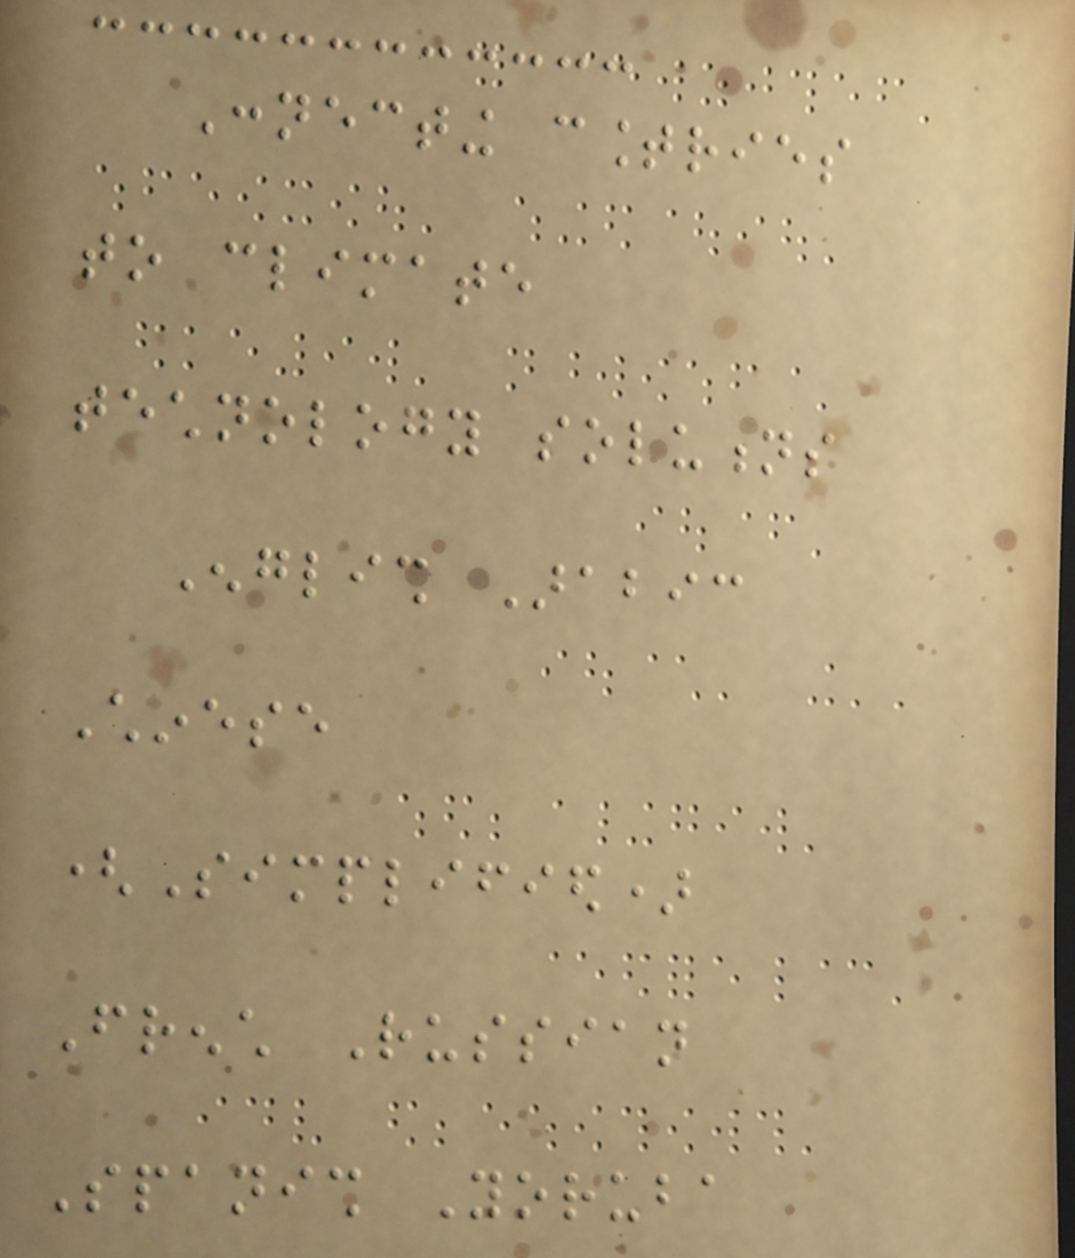Connecting countries
to climate
technology solutions
English Arabic
Chinese
(Simplified)
French Russian
Spanish Yoruba
